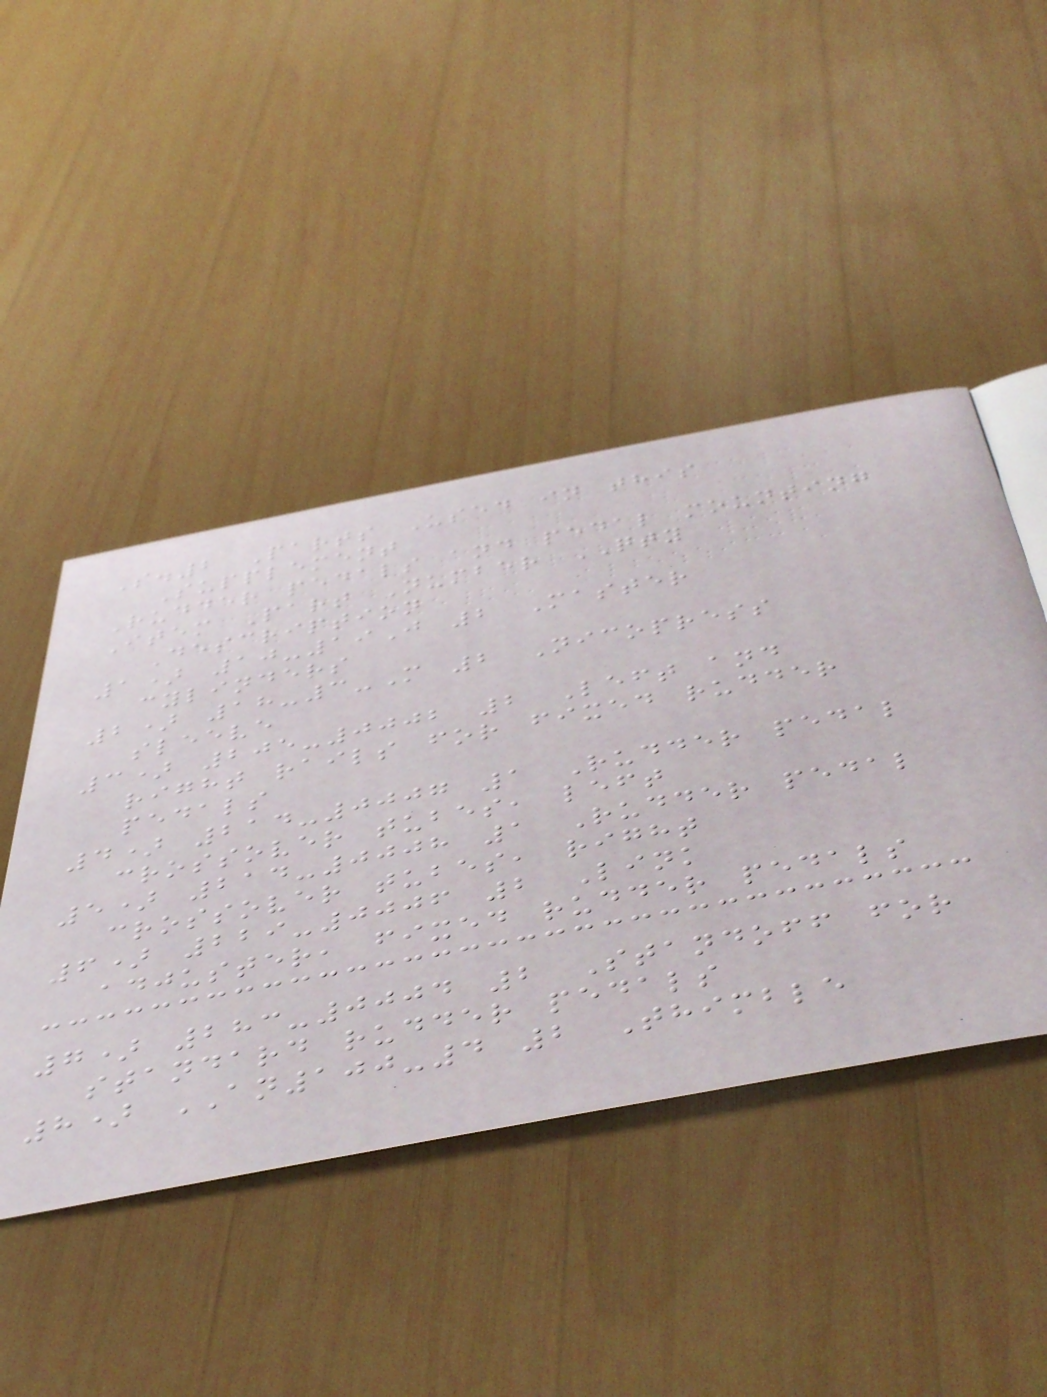S.2 Parts Used in this
Supplement
Rudder pedals and pedal mounting
Item Part Number QTY
Description
1) 10-19J 2 Master
cylinders
2) 18-3-M 2 Nicopress
sleeve
3) 205-0002 2 Left and
right rails for fixed rudder
pedals
4) 214-0007 1 Rudder pedal
crossover tubes, left
5) 214-0008 1 Rudder pedal
crossover tubes, right
6) 229-0006 2 Link
adjuster, fixed rudder pedals
7) 283-0004 2 Standoff for
standard rudder pedals
8) AN100-4 2 Thimble
